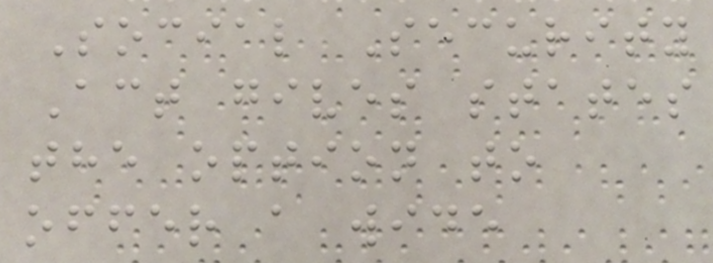Social Security
Act gives states
the option to
offer a wide
